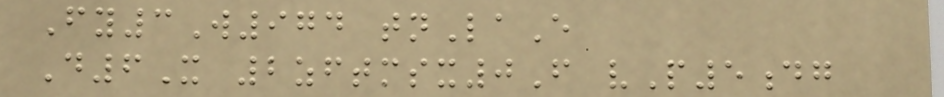Fy3W974 tnLaE
D6X 2zftmsx0F vP5dg
